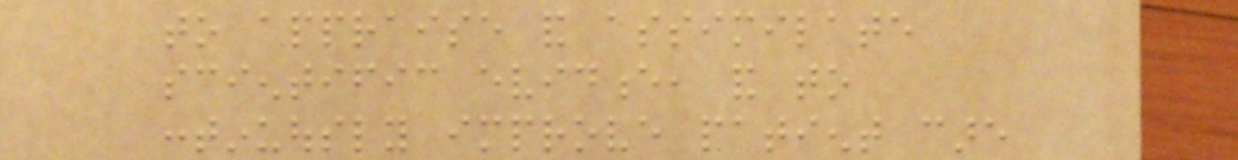to appraise and assimilate
scientific evidence, and to
continuously improve patient care
